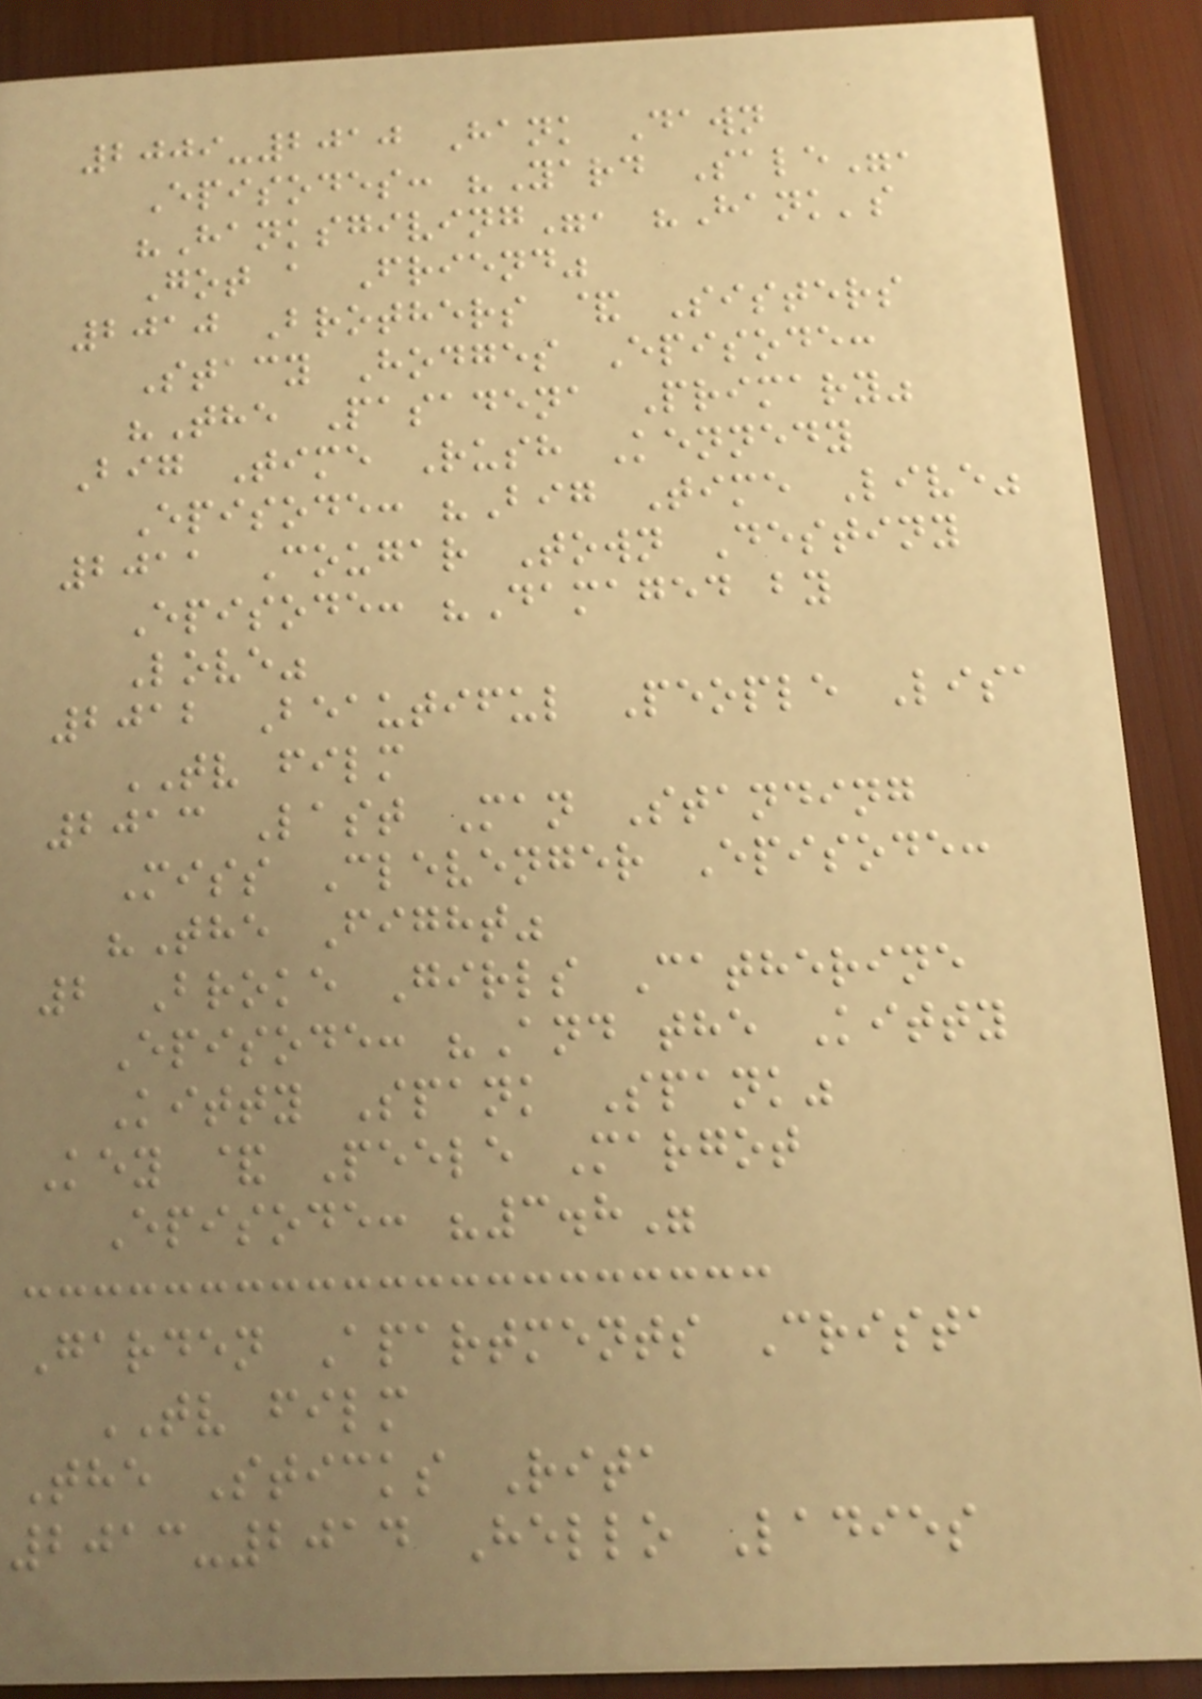2009-2010 Hank Dawn
Episodes: "Yard Sale",
"Hanksgiving", "Hank's
Got a Friend"
2010 Brothers & Sisters
Stacy Hodges Episode:
"The Pasadena Primary"
Big Time Rush Kennedy
Episode: "Big Time Live"
2011 Cougar Town Destiny
Episode: "Damaged by
Love"
2012 Beautiful People Lisa
TV film
2013 Last Man Standing
Miss Clevenger Episode:
"The Fight"
2 Broke Girls Catherine
Episode: "And the Kitty
Kitty Spank Spank"
Key & Peele Margot
Episode: "3.8"
Garden Apartments Crista
TV film
The Sticks Rita
2013-2014 Hello Ladies
